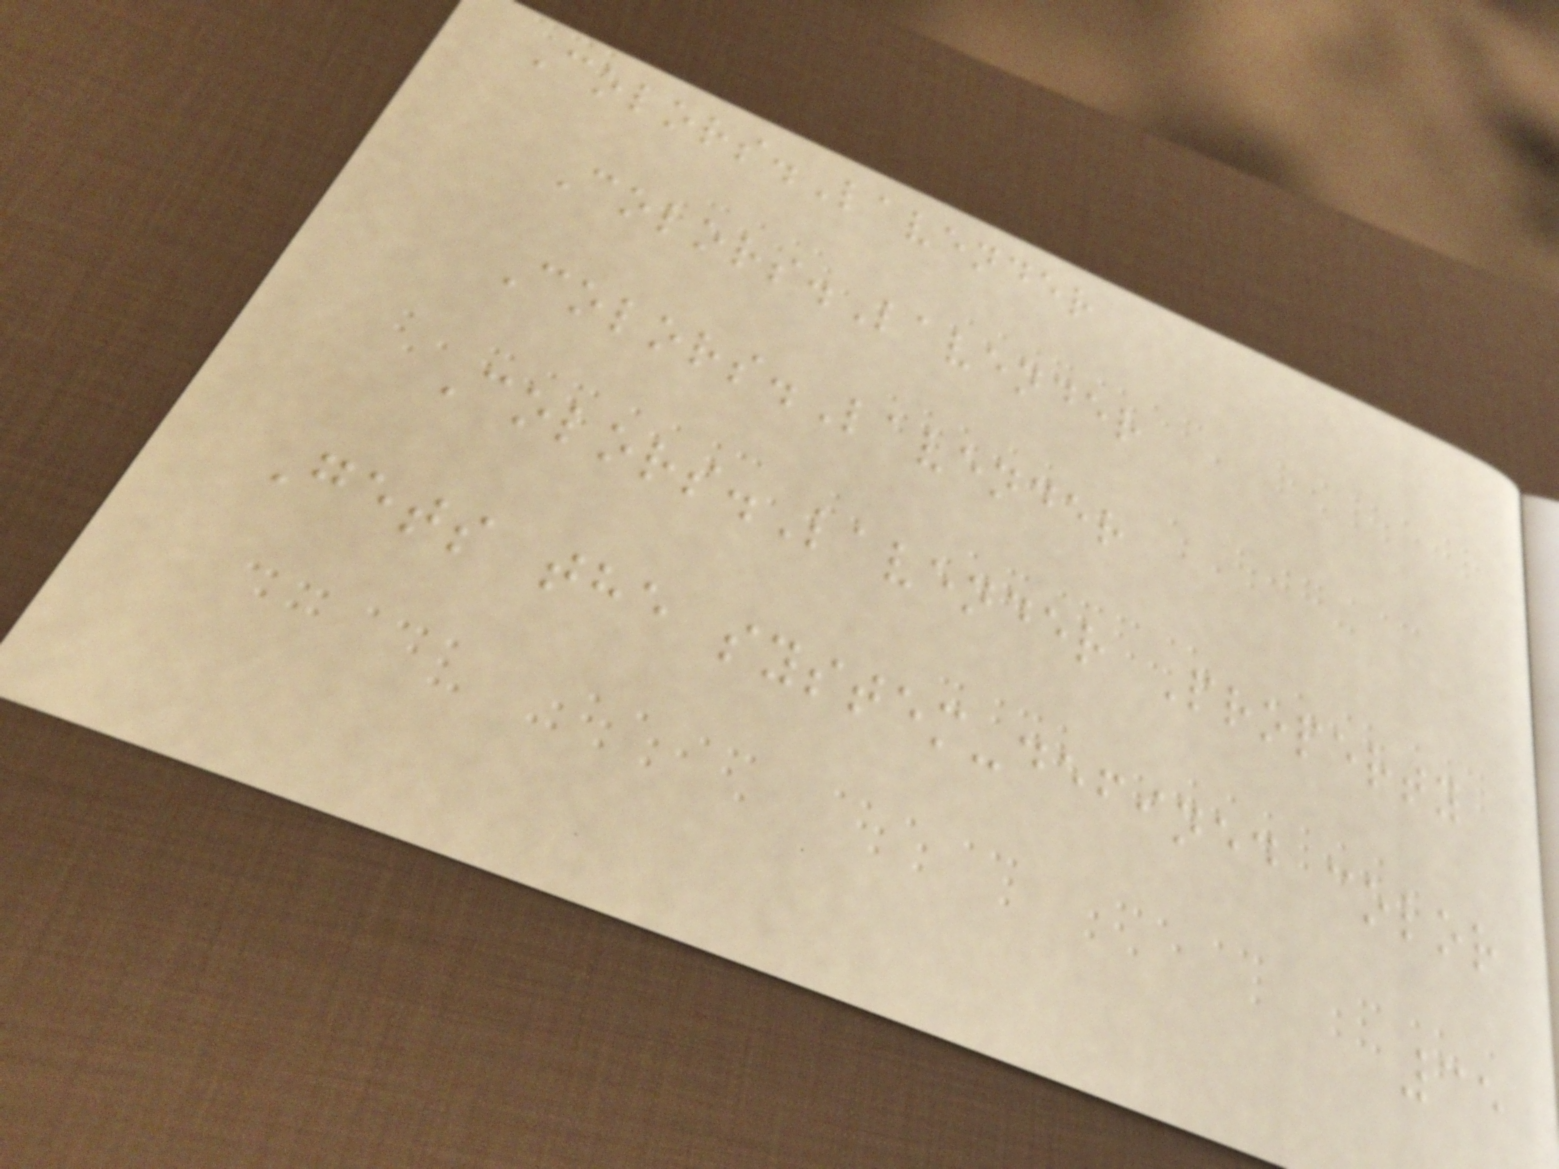Colors.Lavender
Colors.Lavender
Colors.Lavender
Colors.Lavender Property
Gets the system-defined color
35
